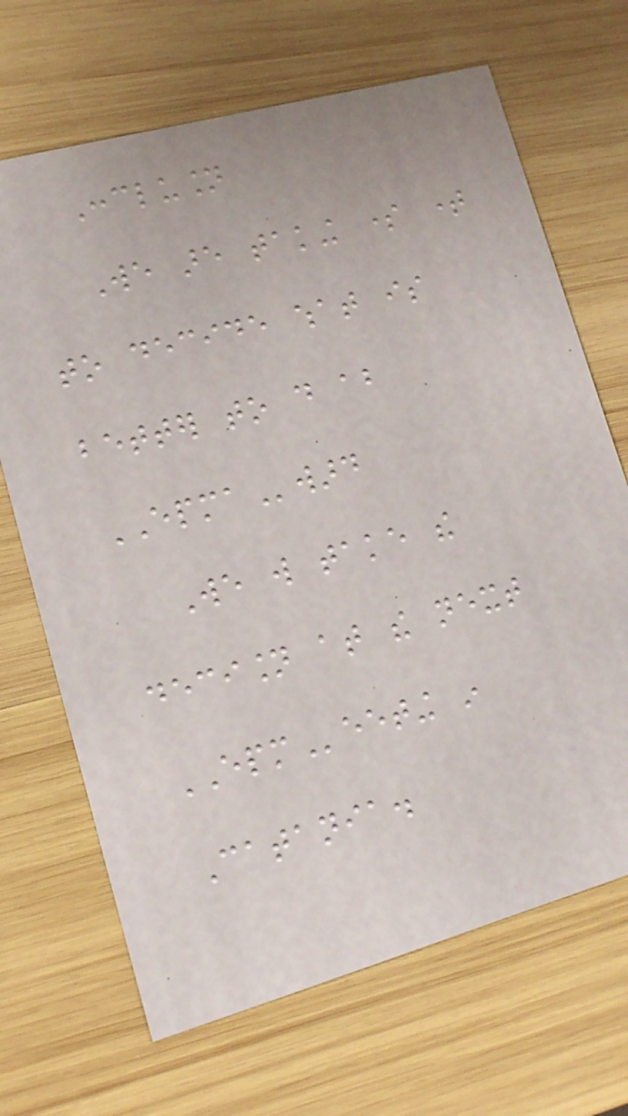Conclusion
We are taking some time
to decide what is
better to do about
EPMAward
We will take the
decision at the next
EPMeeting in
Catania.
